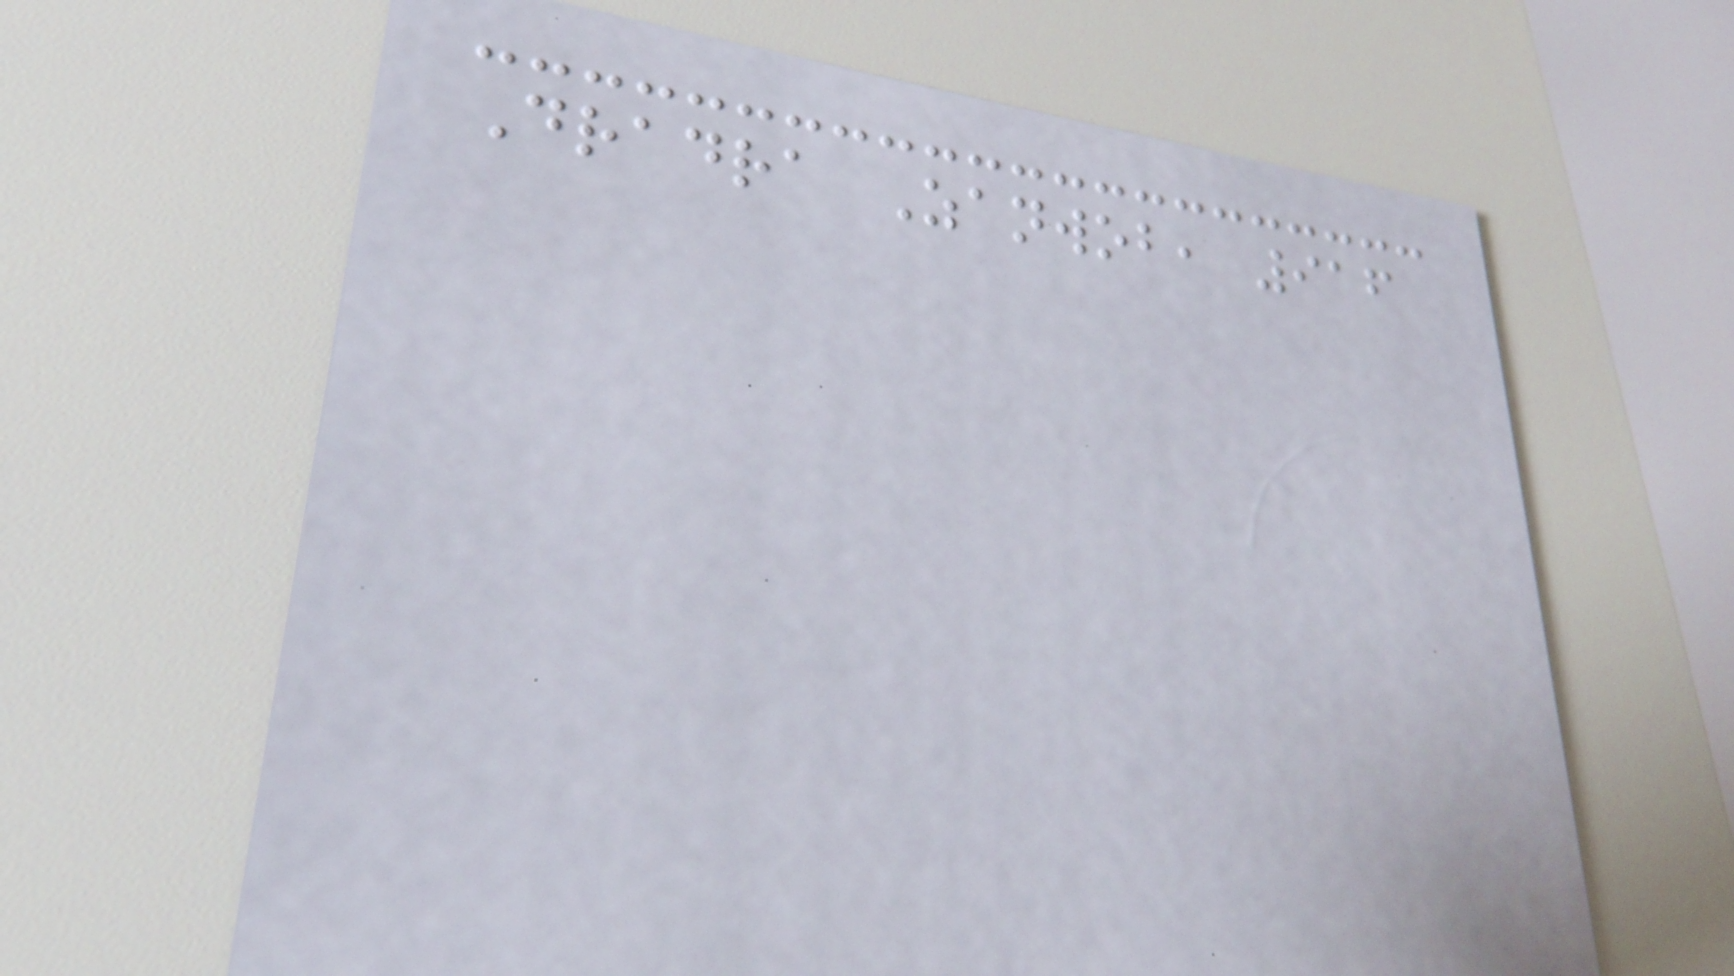Dradra Zanwob, 916
